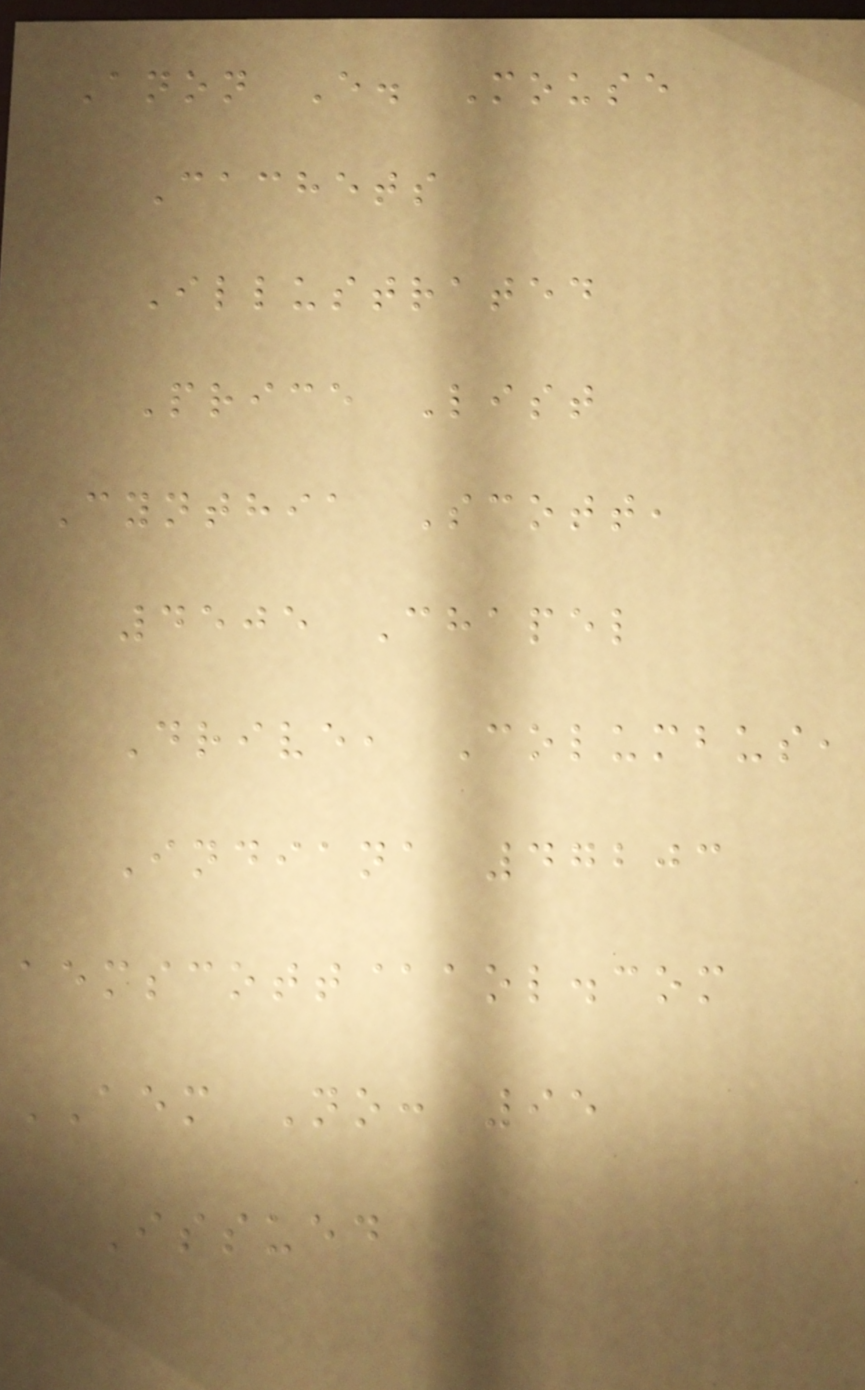Anon E. Mouse
Cachets
Illustrated
Price List
Cynthia Scott,
4505 Chapel
Drive, Columbus,
Indiana 47203
aemscott@aol.com
AEM No: 95
Issued
